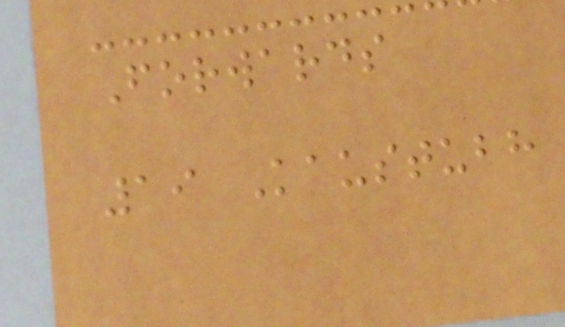Forwards
19 Kaustubh
